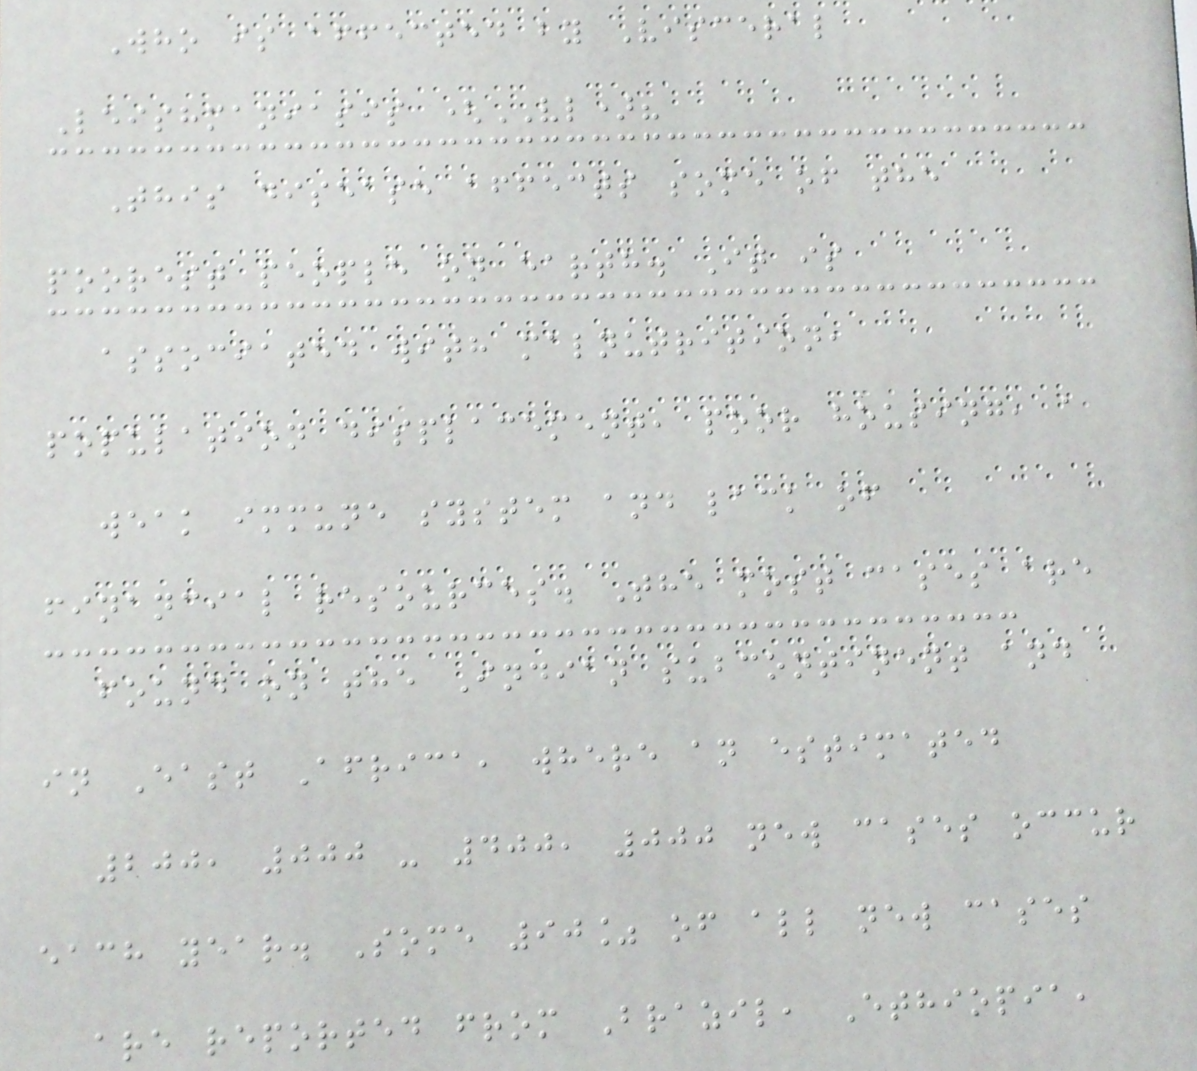Who is affected by Visceral
Leishmaniasis (VL)?
This disease affects some of the
poorest people on earth. It is
associated with malnutrition,
population displacement, poor housing, a
weak immune system and lack of
financial resources. The most cases are
found on the Indian subcontinent and
in East Africa, where an estimated
200, 000 - 400, 000 new cases occur
each year. Some 90% of all new cases
are reported from Brazil, Ethiopia,
